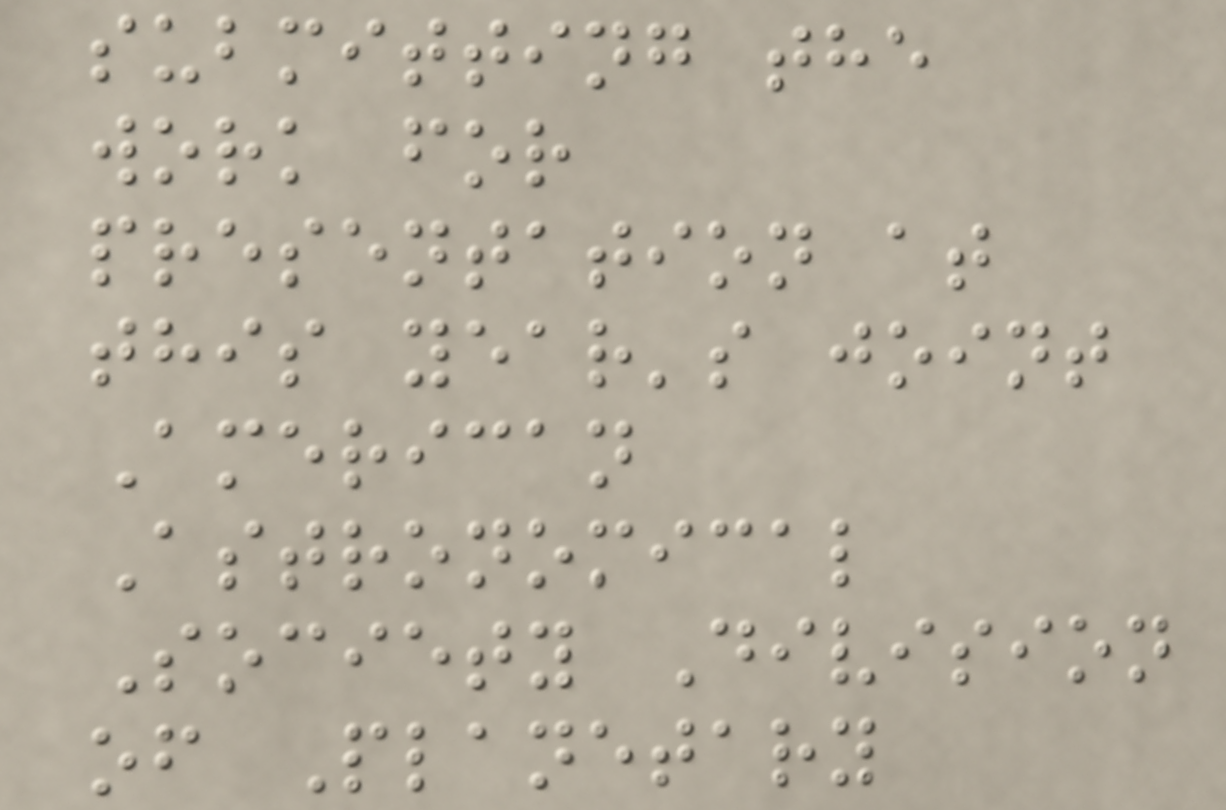submitting the
work for
presentation at
this year's joint
American
Astronomical
Society Division
of Planetary
